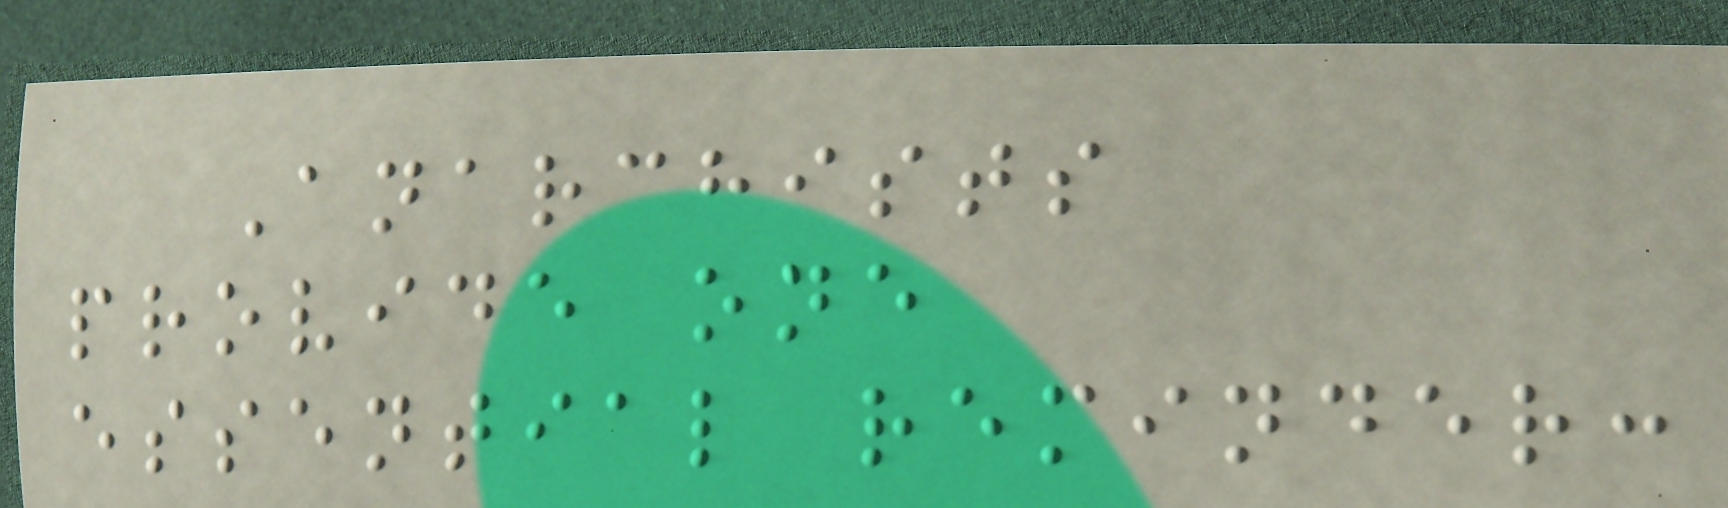Anarchists
provide one
essential reminder:
